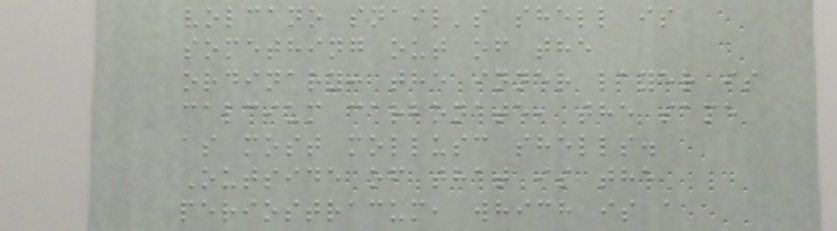volcano snail's shell is
something out of the
ordinary: the inner layer is
calcium carbonate, the same
as most mollusc shells.
Outside of that is the
periostracum, which is a
